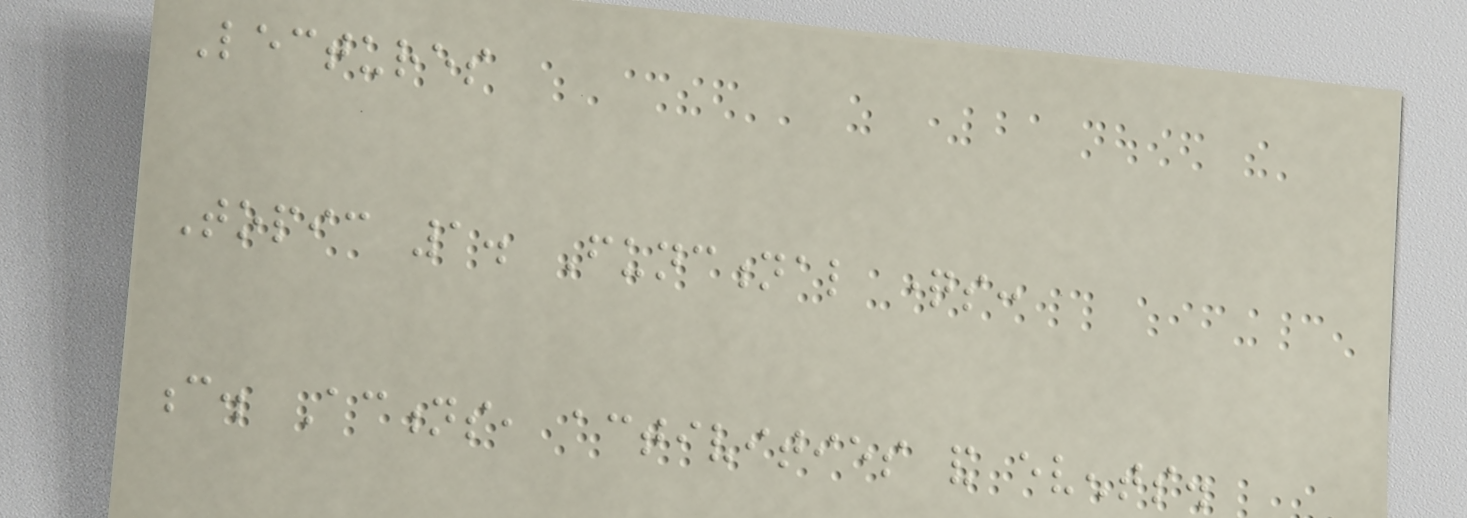Lectures
Topic 1. Functional questions:
c. Actions, activities and events.
